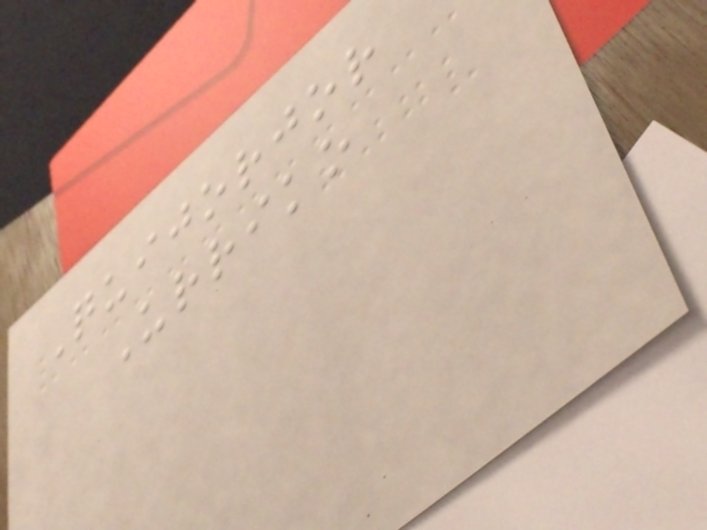Quijorjor
Urriko
